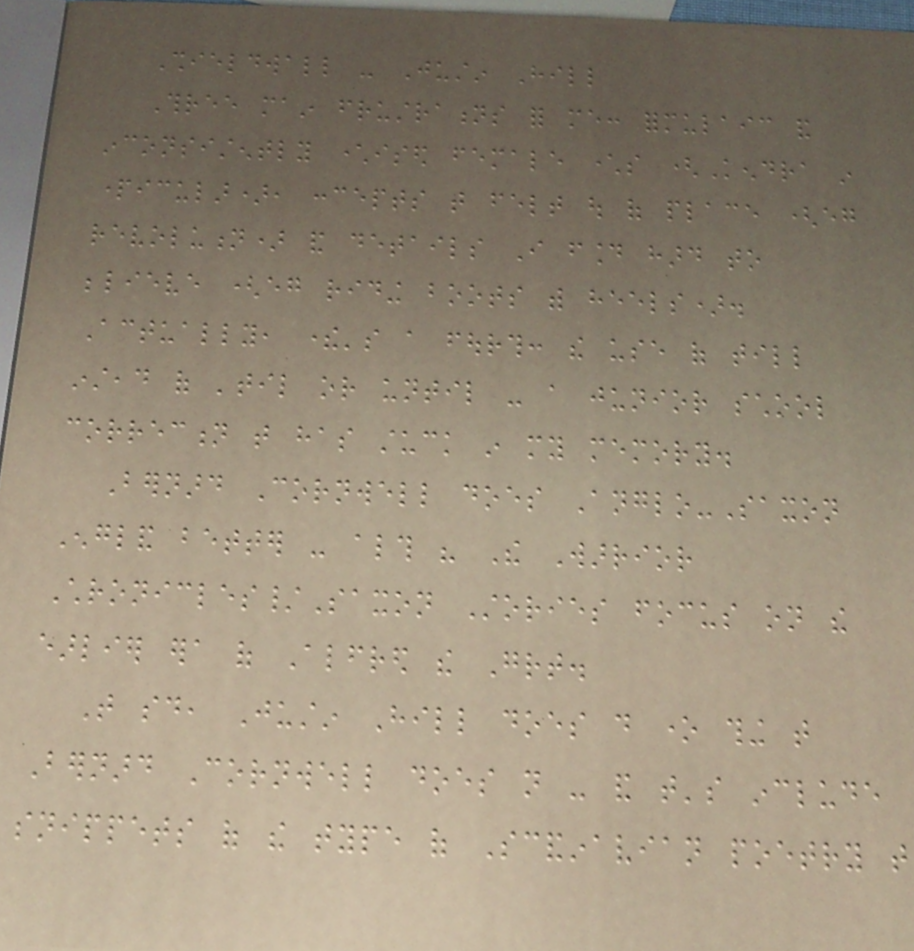Shieldwall - Justin Hill
Three main frustrations for me: formulaic and
inconsistently characterised female characters (Kendra in
particular), concepts that felt out of place (eg
revolution) and details I found hard to
believe (eg riding boots with heels).
Actually, there's a fourth: the use of till
instead of 'til or until - a junior school
correction that has stuck in my memory.
Bernard Cornwell does Anglo-Saxon
England better - although his The Warrior
Chronicles/Saxon Stories focus on the
earlier era of Alfred the Great.
That said, Justin Hill does do one thing that
Bernard Cornwell does not - and that's include
snippets of the type of Scandinavian poetry that
